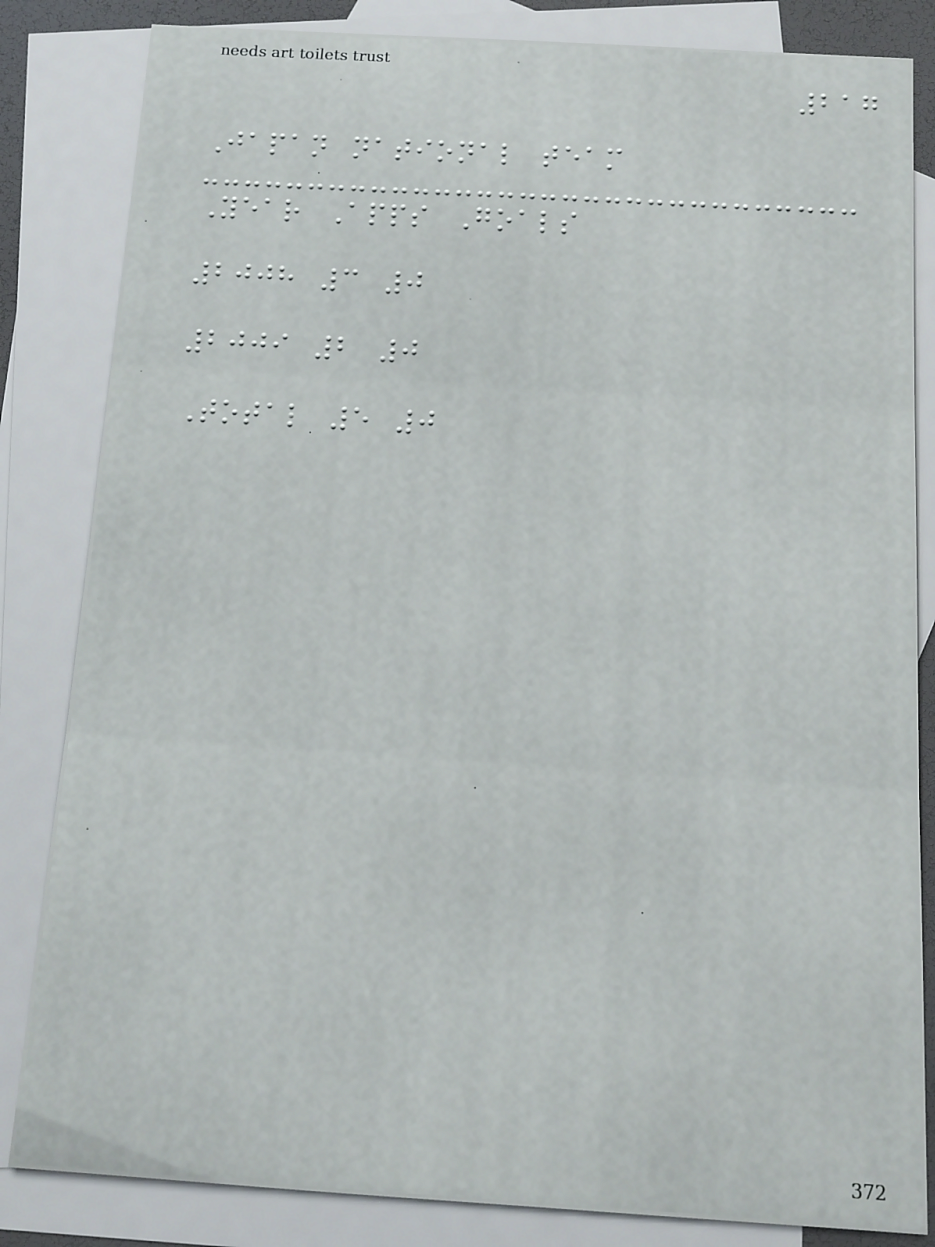217
Japan national team
Year Apps Goals
2008 3 0
2009 2 0
Total 5 0
